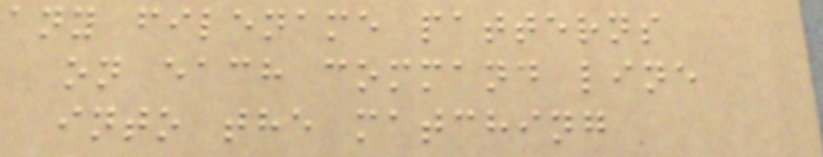any filename patterns
on each command line
into the matching
